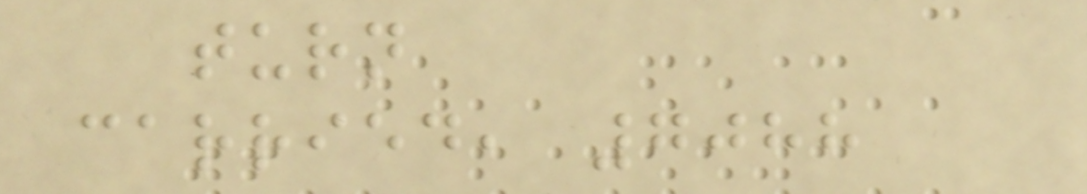turn
carried, 7088
